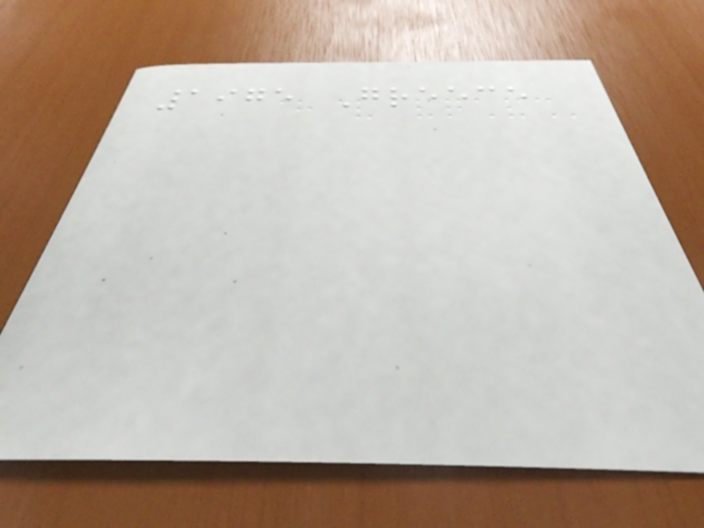1975 Greece
